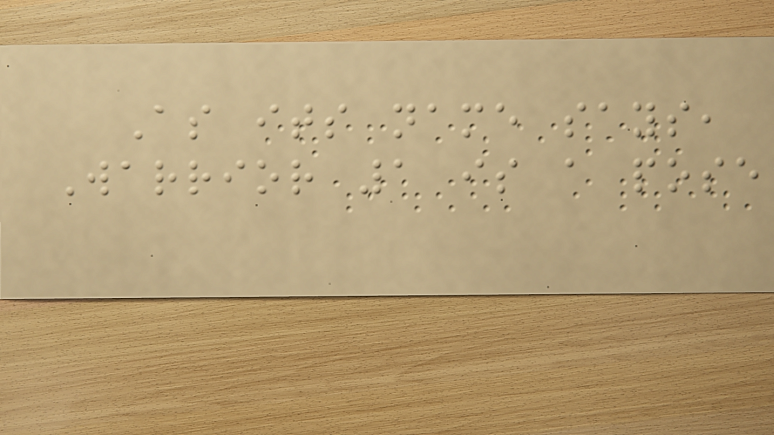As its name says,
Warrior 1 is a pose
